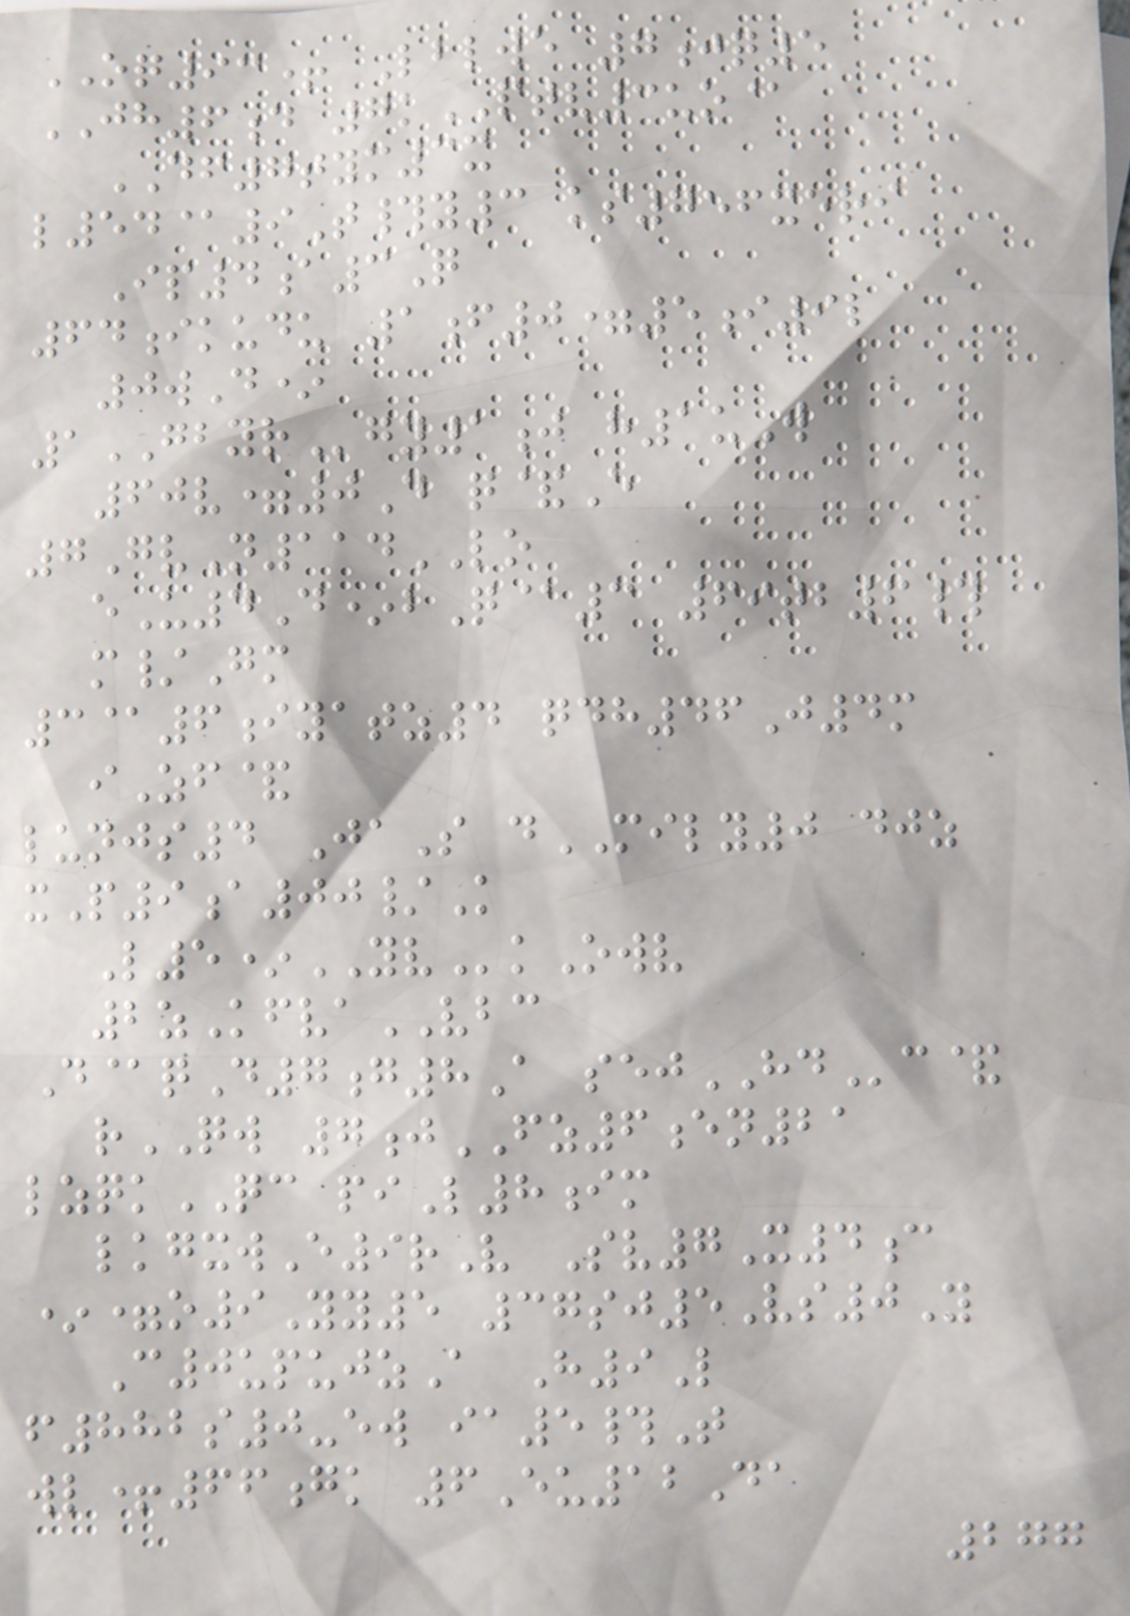OQ93+ Lblwe 7jq5
JH6d 7kPTV3uo@
DF7tym3x
l54@9T#y3 ks756xeri
Ip4a3Q
64ikudu 1f0=5i9l
0wD*
1GBYRgy1j h1uW
60v=0D q&E
7GvN114LO
eU4D*bQ@3 69tb6#
m/Gm
3@6iyatz4 qdh46J4m
iZf&
lunjs4 JaS dMILY0 djz
xP9a00/K
L5*YVkOwv
2zKfvaVBC
D@qD7g8A sejHDc&
rQW 7jFZ6en21
lzqkQC piL8im
lkgxwE9rV Sv7X4c
*=o9Yy5 37sj5Vs0Y
C0upujzA H9L
f882s0-ew ia5#T
wl+66gk 6Eu12Da
277
